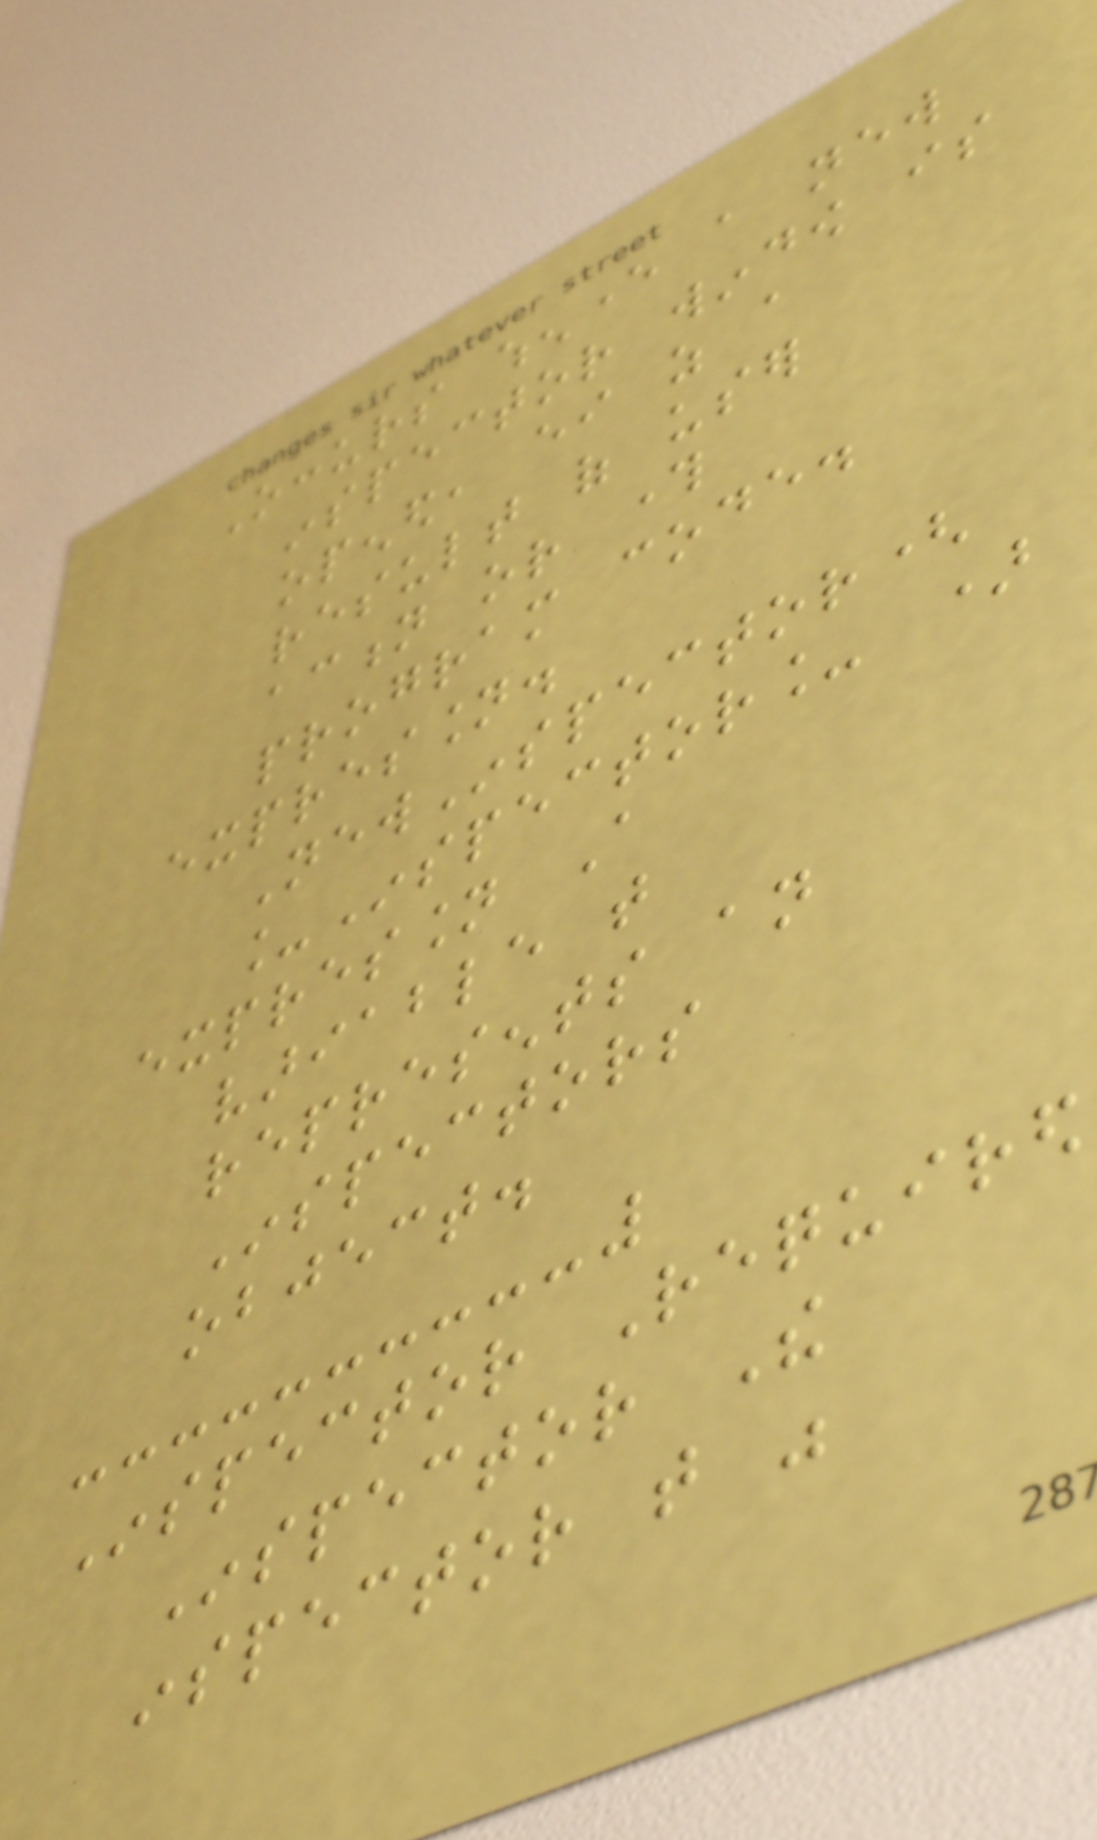Occurs whenever a new
inspector window is
opened, either as a
result of user
action or through
program code.
expression.
NewInspector(
_Inspector_ )
expression A
variable that
represents an
Inspectors
object.
Inspector Required
Inspector The
inspector that was
